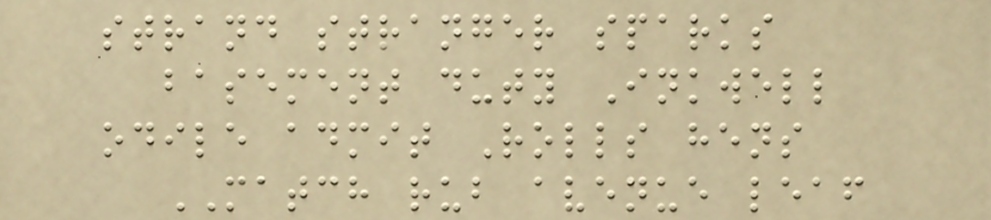strand stranger sparks
basement duty Inkwell
odile admit Rolls hens
MATCH rub avenue leaf
